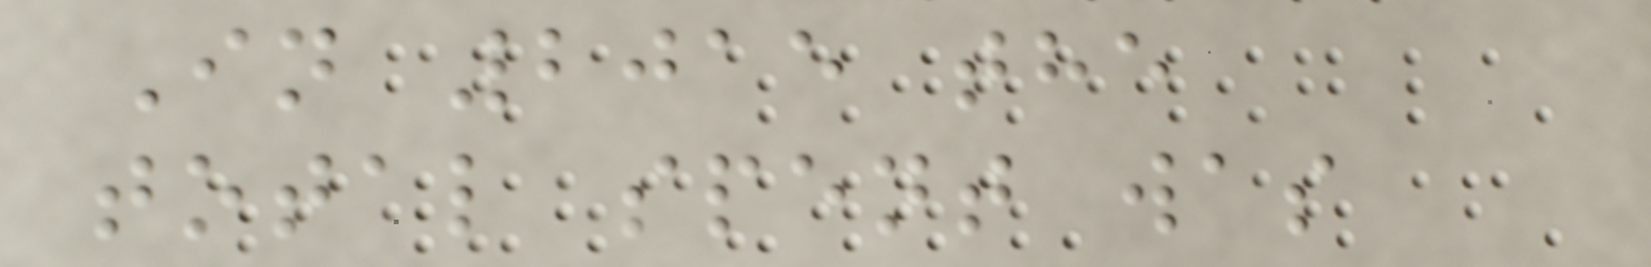In 2015 the
total spent was
